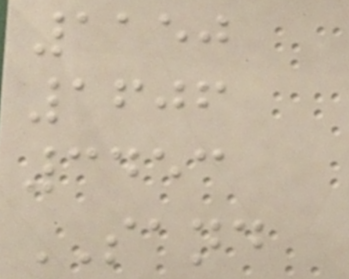1150
1606
3453
SAND
